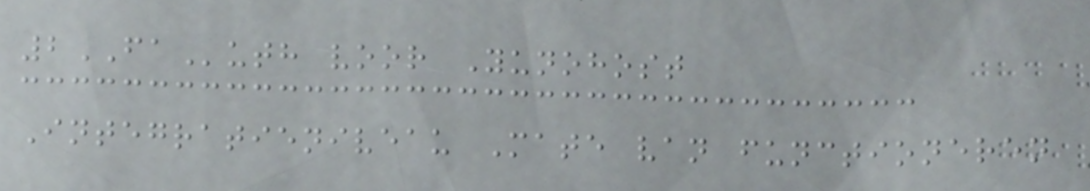2FAuth voor Yunohost
Integratieniveau Mate van functioneren
